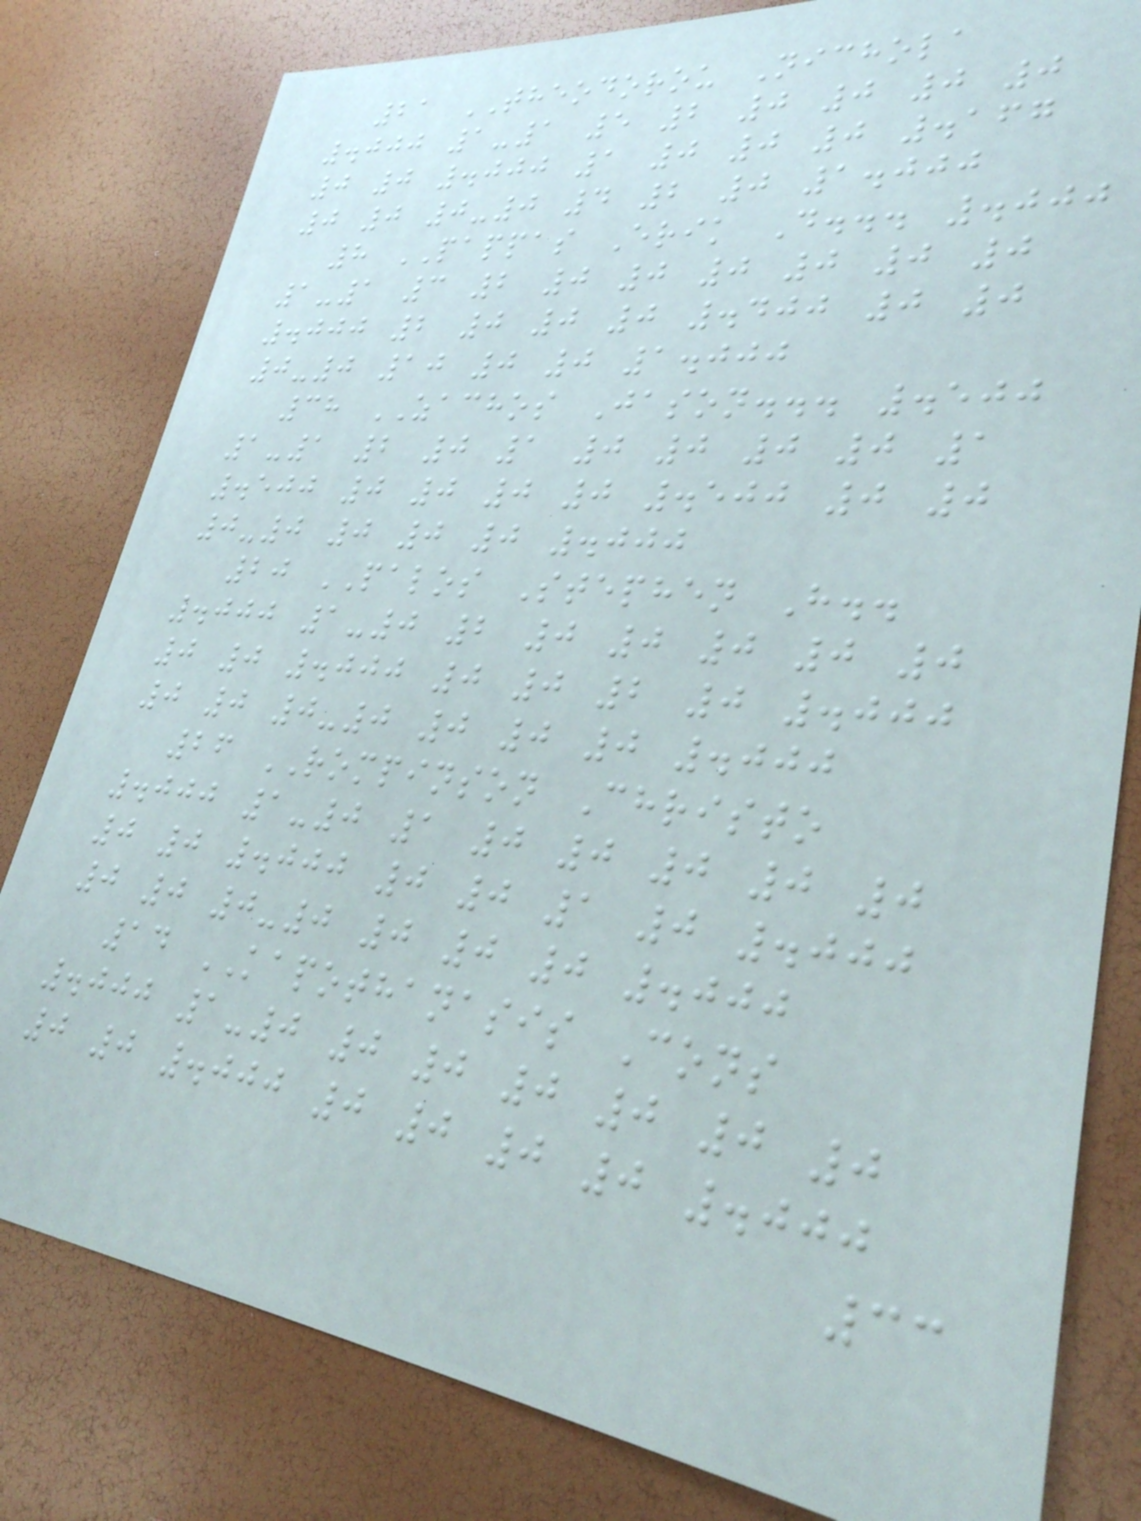21 THEODOROU Nichola
.000 1-1 5 2 0 0 0 0
0 0 .000 1 0 0 0 .167
0 0 0-0 4 2 0 1.000
8 PAPPAS Erik D... .000
1-1 3 2 0 0 0 0 0 0
.000 2 0 0 0 .400 0 0
0-0 10 0 0 1.000
38 ZACHOS Jason... .500
1-1 2 0 1 0 0 0 0 1
.500 0 0 0 0 .500 0 0
0-0 0 0 0 .000
20 PALOS Stephen H..
.000 1-0 2 0 0 0 0 0
0 0 .000 0 0 2 0 .000
0 0 0-0 0 0 0 .000
26 ROMPINSON Christo
.000 1-0 1 0 0 0 0 0
0 0 .000 0 0 1 0 .000
0 0 0-0 0 0 0 .000
14 KAPOTHANASIS Cons
.000 1-0 0 0 0 0 0 0
0 0 .000 0 0 0 0 .000
33
